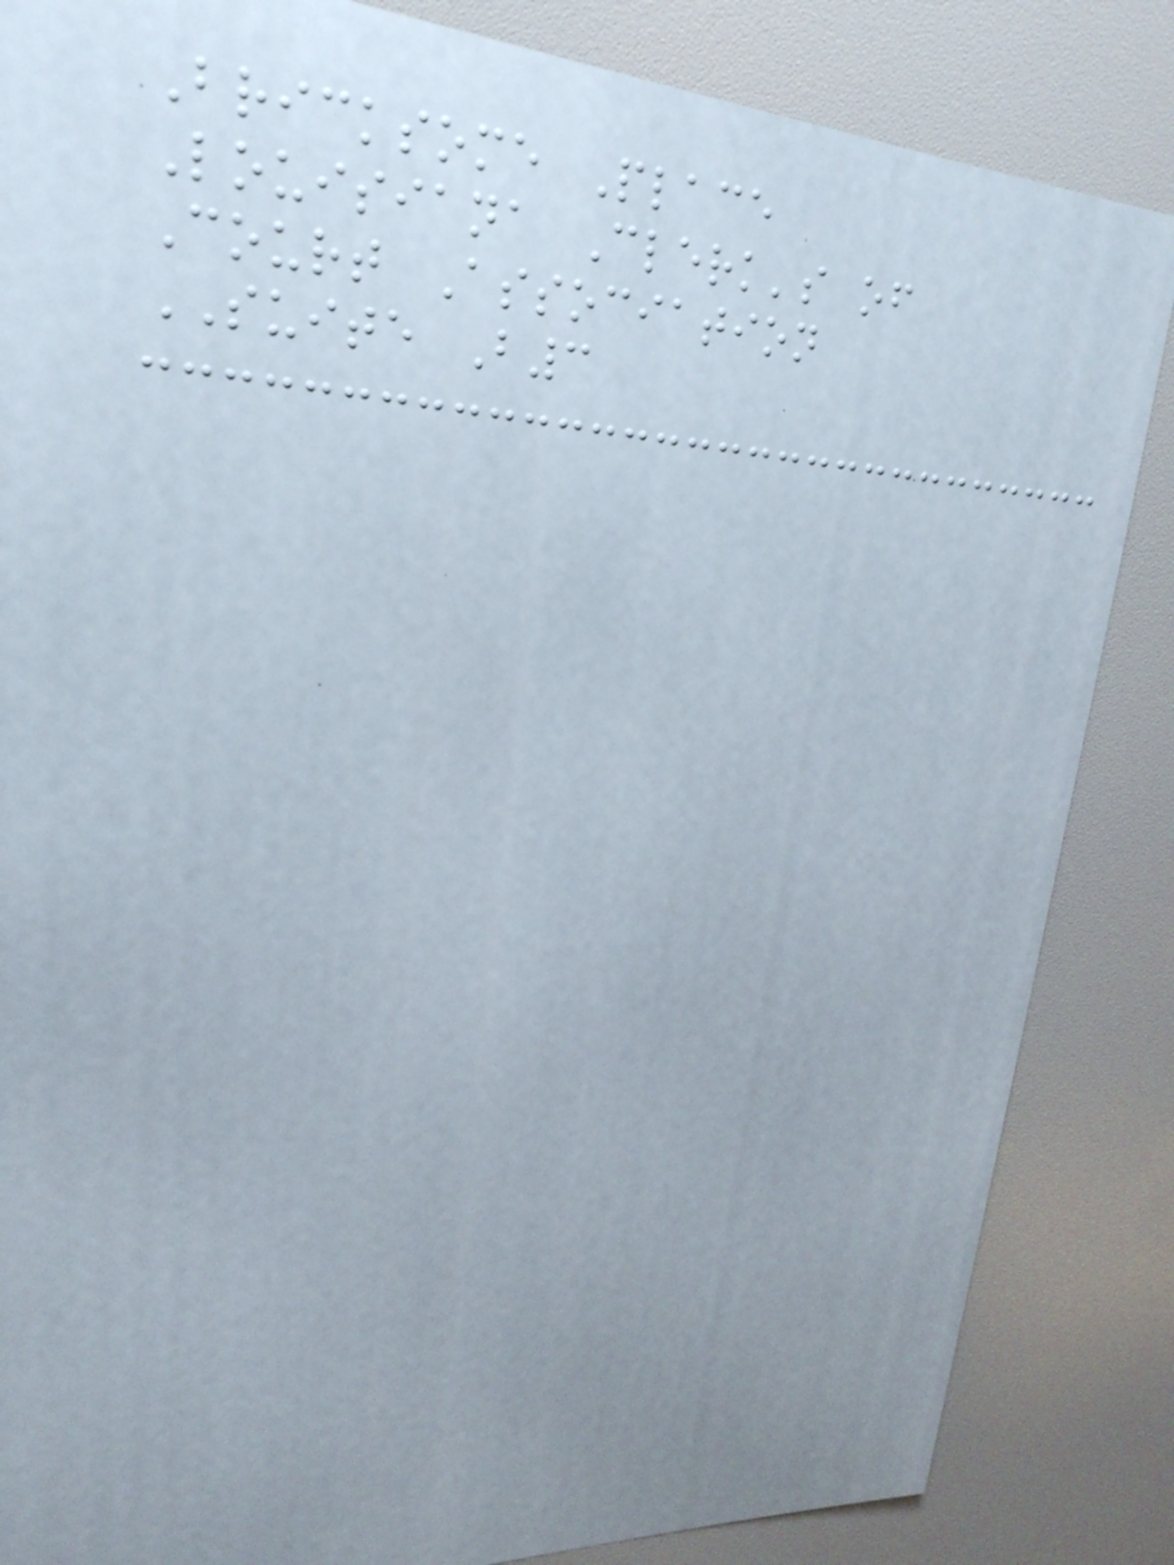Bricksome Place
Louisiana Clerk's of
Court Association
SUITE B3
